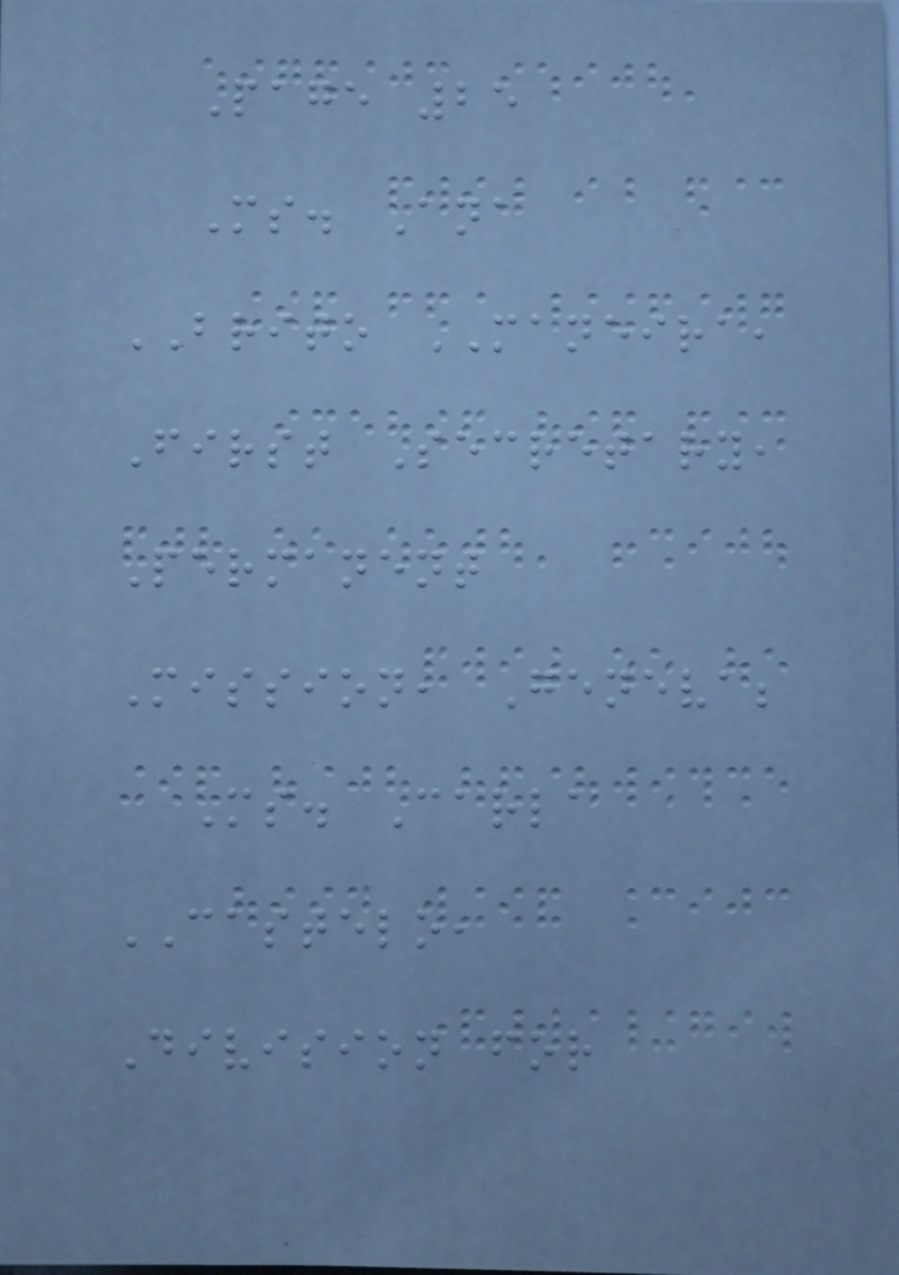Page 25
Ms. Ana
BRITO MANEIRA,
First Secretary,
Permanent
Mission, Geneva;
Ms. Carla
CASTELO,
Division for
